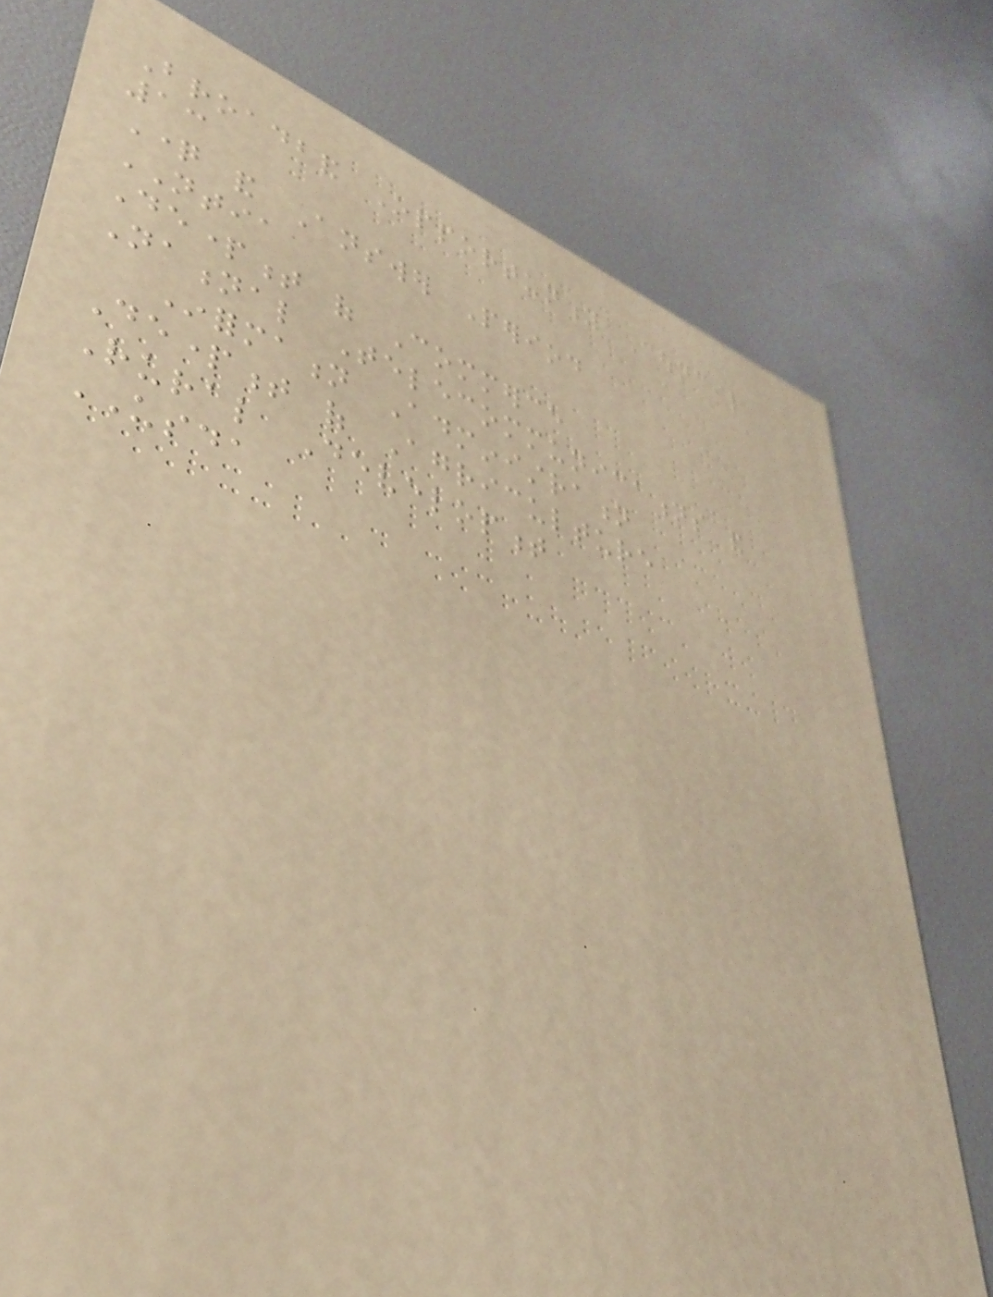Broadband Opportunity Council
13
Question and Answer Period
NTIA
Department of Commerce
National Telecommunications and
Information Administration
Department of Agriculture
Rural Development
USDA
